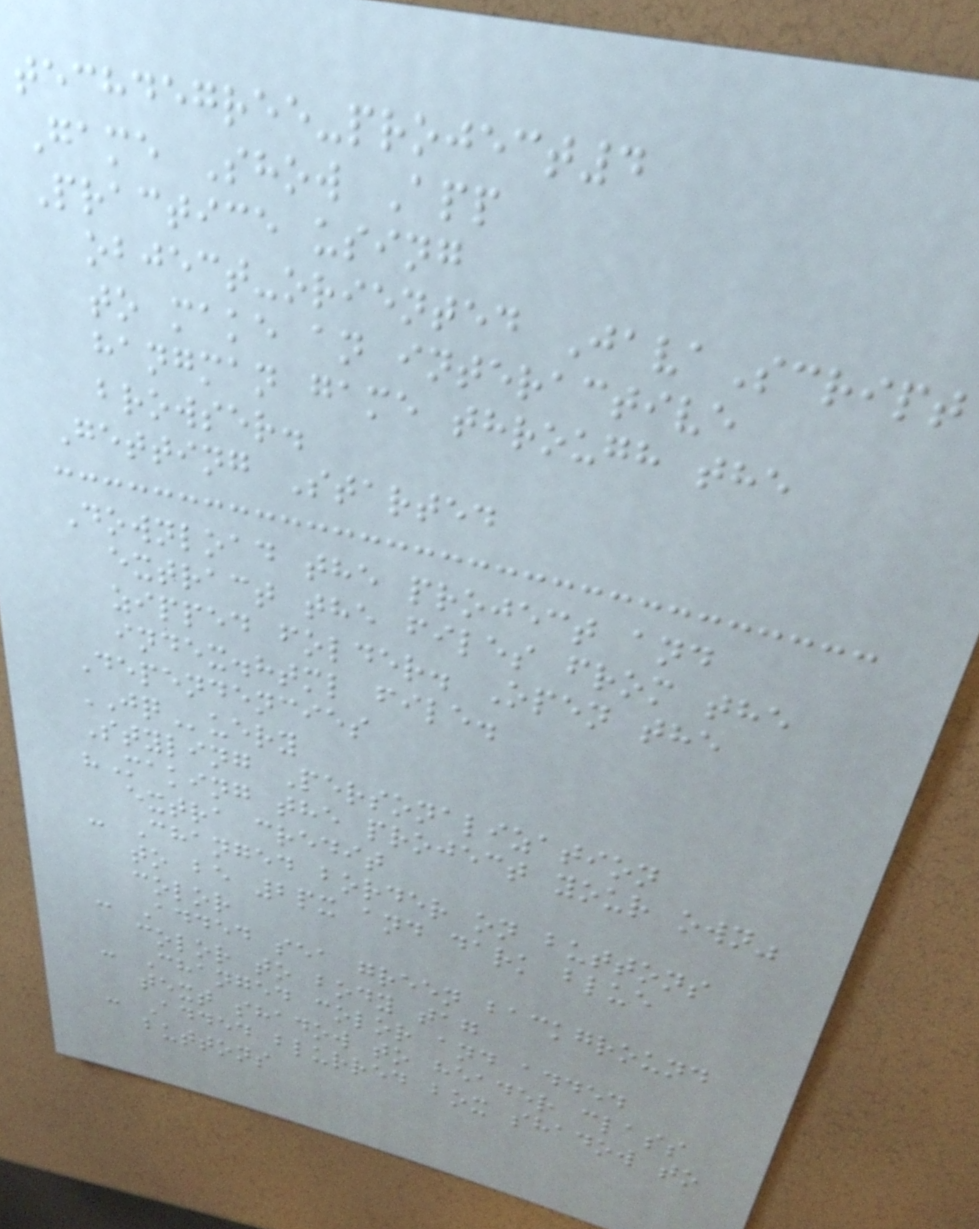techdegree-project4
Game Show App
Practice using
object-oriented JavaScript
to make an interactive
hangman game through the
browser.
Getting Started
Download the project and
extract the files from the
zipped folder. Open the
index.html file.
Dependencies
JQuery
Styling Personalization
"Making the project your own"
extra credit
- Changed border on buttons
to be 2px and dark blue
color
- Added sea green background
color to body tag
- Changed color and added
text shadow to header class
- Added blurred box shadow to
buttons
